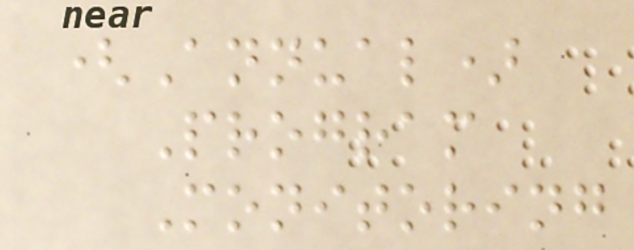(Annual)
Program
Monitoring
